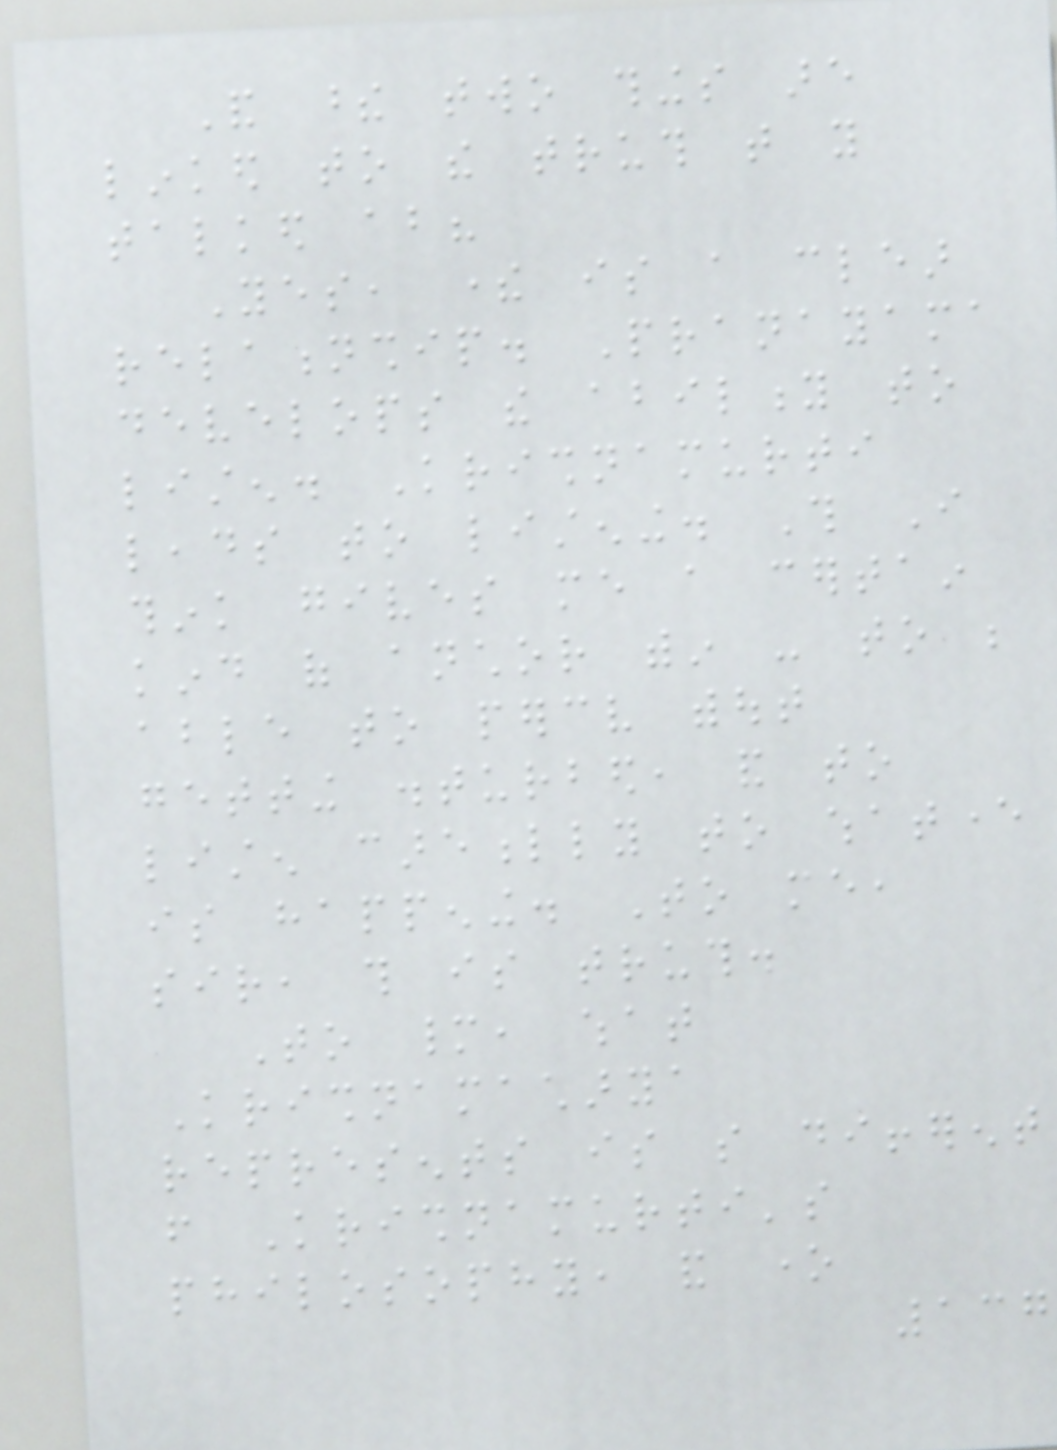And these two things are
linked to the truth that you
talked about?
Yes, there is a clear
relationship. Pranayama
develops the ability to
listen. Krishnamurti
leads to listening. This I
think gives me a certain
kind of anchor within - to be
able to perceive without
getting disturbed, and to
listen carefully to whatever
is happening. To me,
sir, this is truth.
To many, what
Krishnamacharya
represents is so different
from Krishnamurti's
philosophy, and one
137
